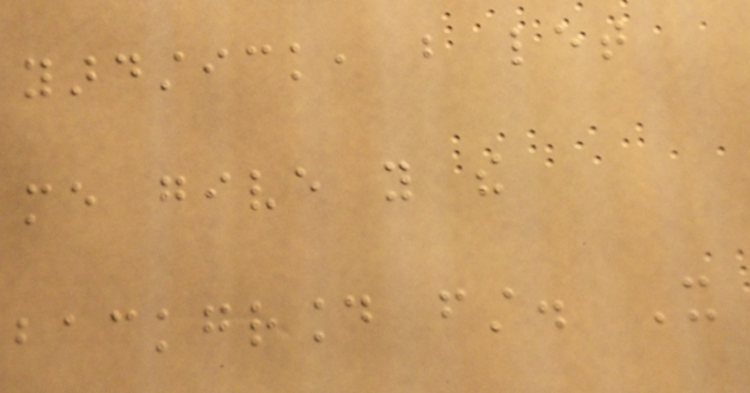yardstick, but let
me give you the
background first. It
